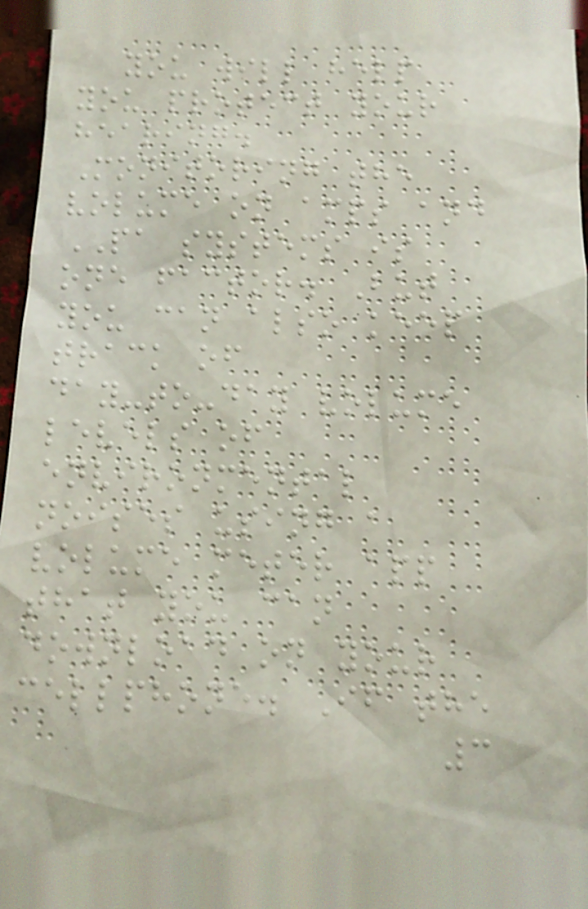you will help
you protect your
hearing.
Monitoring the
volume on amps and
PA systems is
one factor. But
you can also keep
track of
day-to-day volume
levels of
environmental
noises using a
volume meter app
that you can
download on your
cellphone. If the
3
